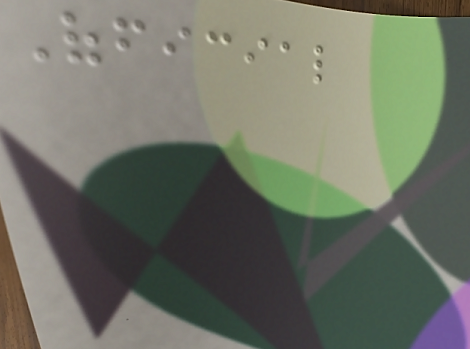Official
